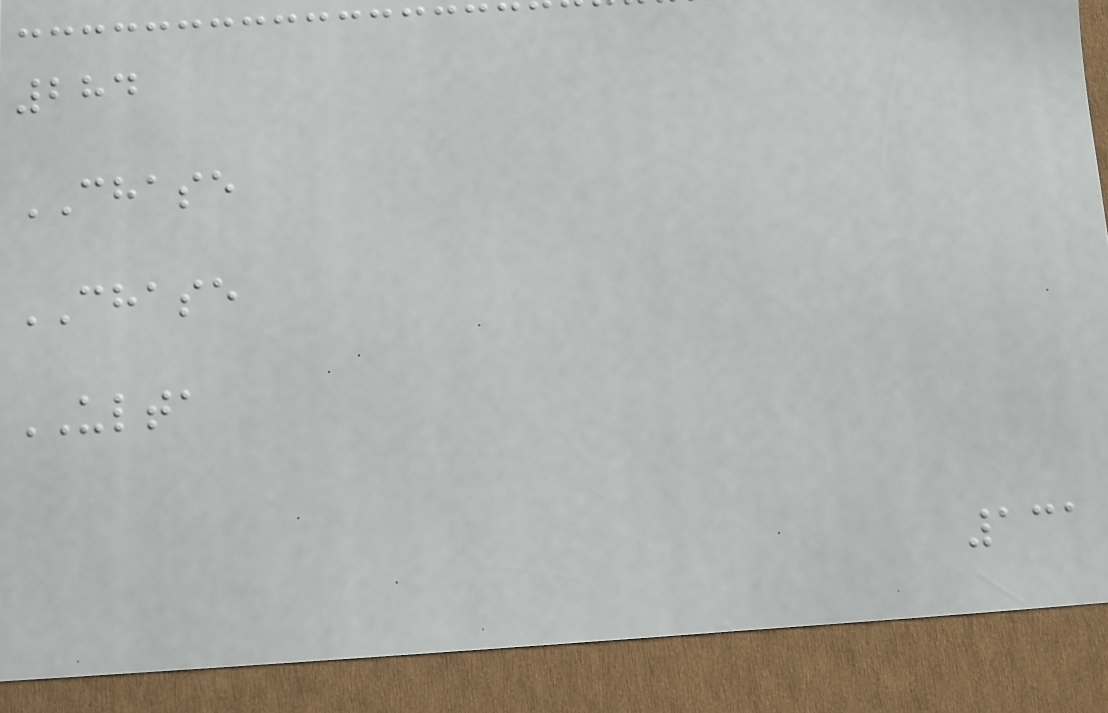284
CHASE
CHASE
ULTA
131
